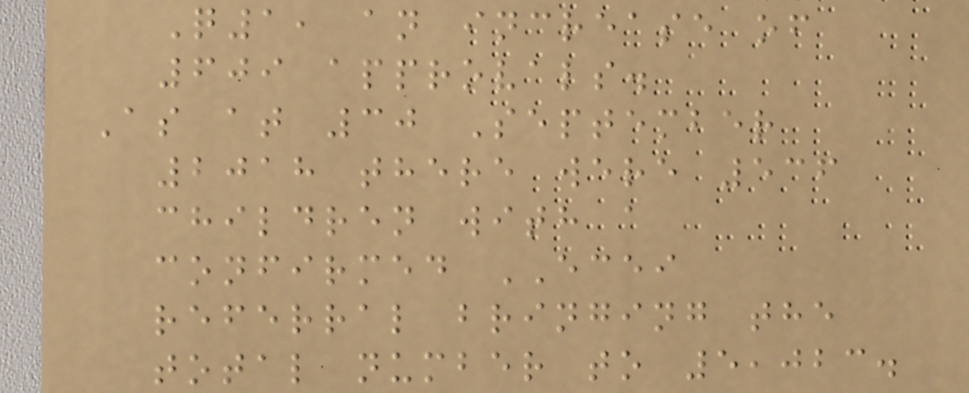Q1, an increase of
609 approvals.
As at 30 September
2018 there were 536
children with a
confirmed ECEI
referral bringing the
total number to 5,023.
